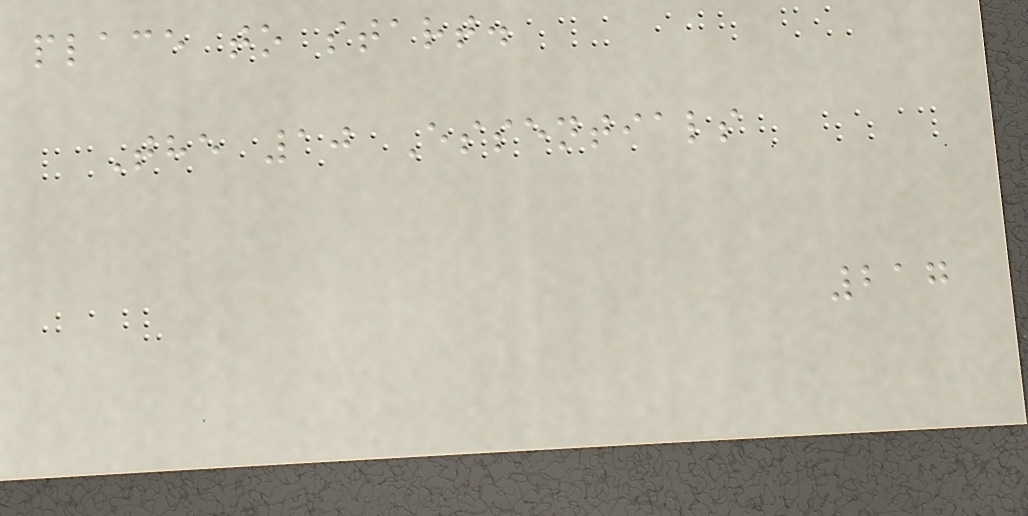place to start.
The 10 Essentials
217
